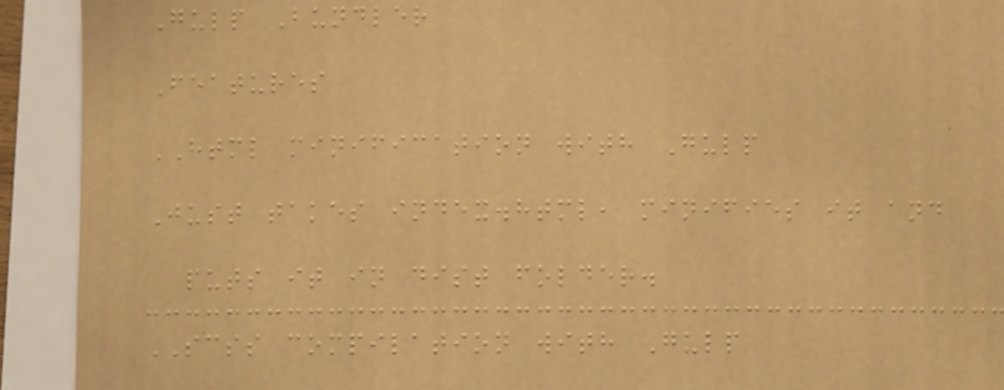Gulp Bundler
Features
HTML minification with Gulp
Just takes index.html, minifies it and
puts it in dist folder.
SCSS compilation with Gulp
